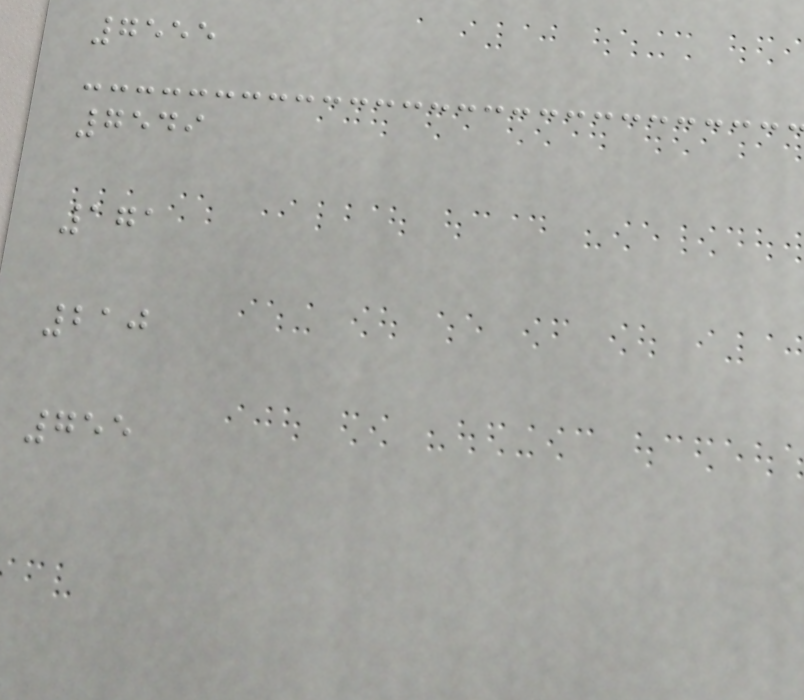7555
7549
171
210
755
